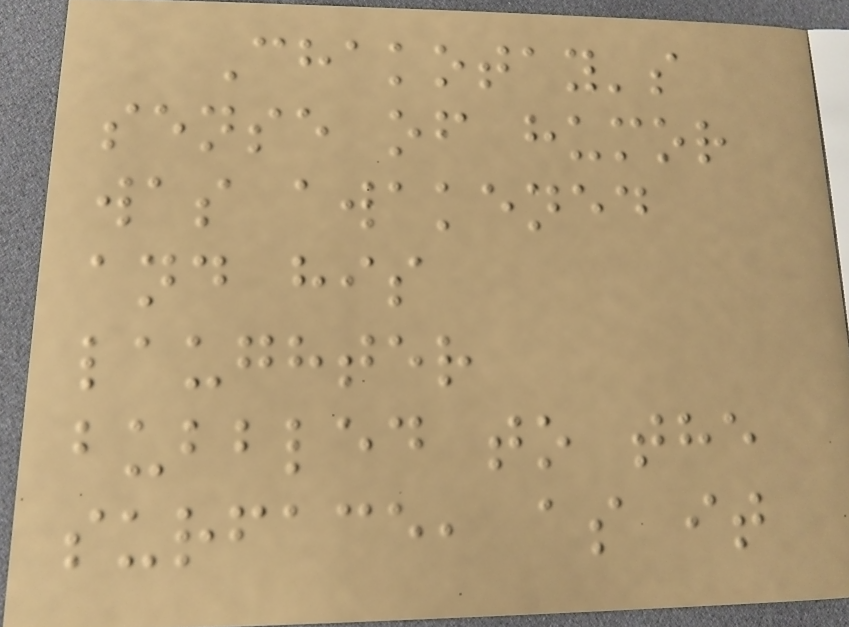Chakotay's
sense of humor
was awakened
and his
laughter
bubbled to the
surface, as it
